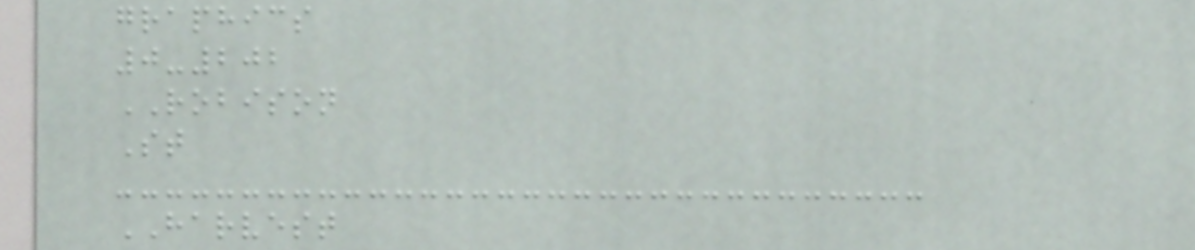graphics
0-202
ROBISON
St
HARVEST
